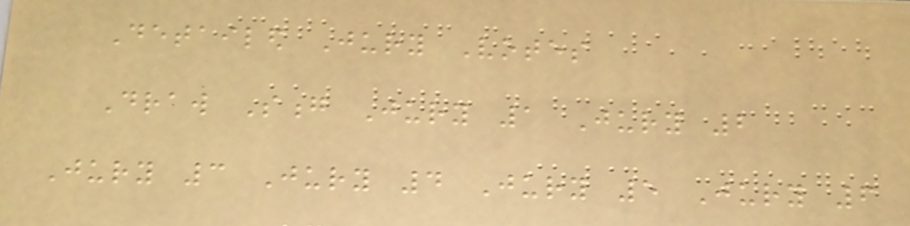Detailed Jury Votes
Draw Song Jury 1 Jury 2
Jury 3 Jury 4 Jury 5 Jury 6
